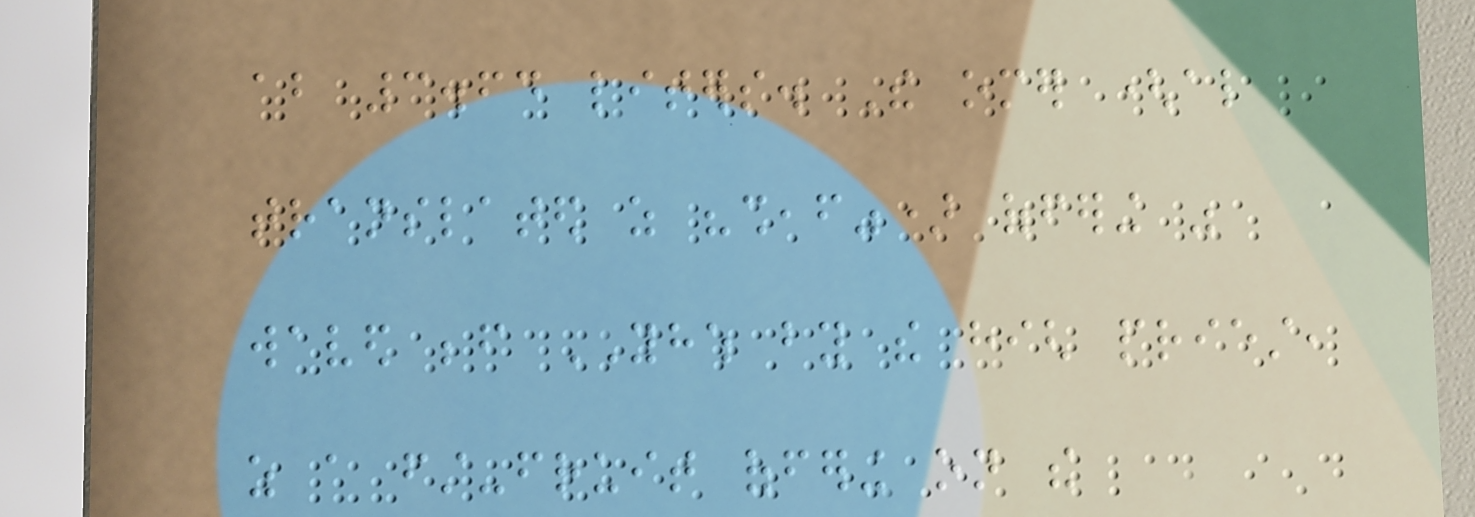about 3.64 liters. The omer (also
translated as "sheaf") offering was
waved before YHWH by the high priest,
as a first-fruit offering on the
